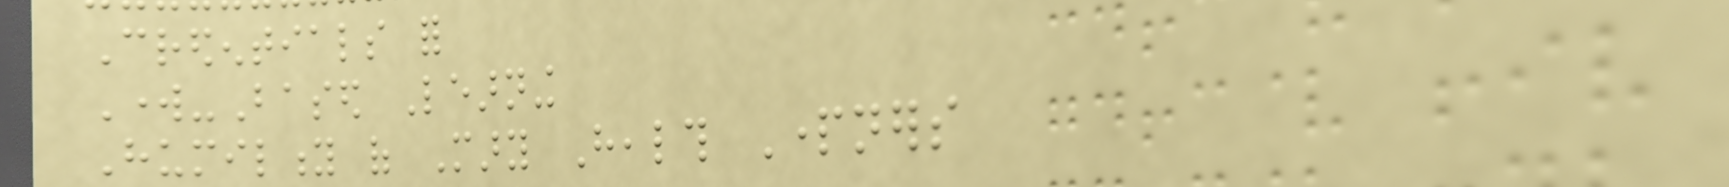Credentials for
Work-Based Learning
Humility of Mary Health Partners
